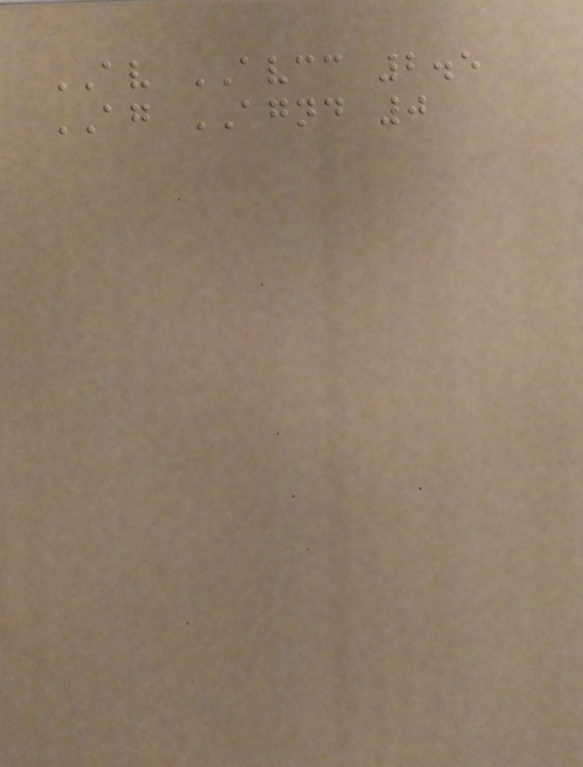AV AVCC 2.5
AG AGND 0
